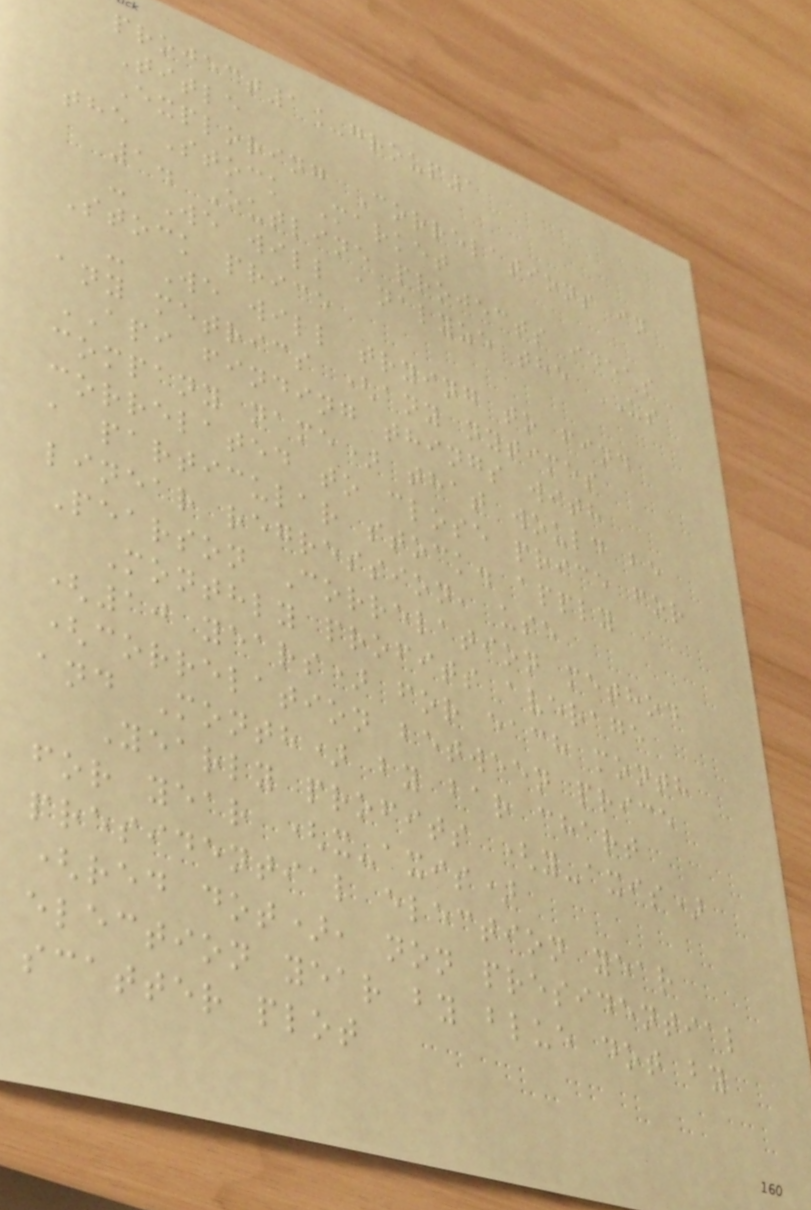project1_group1
Title
Exploring Correlations in
the Stock Market
1. Outline projects ideas
- We will analyze the US
Stock price
- We will trying to find
any metrics (any nytimes
API finding things with
company name) that would be
correlated to close price for
a particular stock. apply
linear regression, use
Pearson Correlation method
Monthly profits average
(10 years) for each month
(correlation between price
and Month) by bar chart
Yearly profits (y-axis)
for year (x-axis)
presidential election year
(red dot), non presidential
election year by blue dot by
scatter plot
